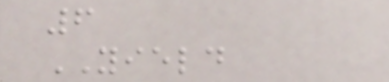6
YIELD
